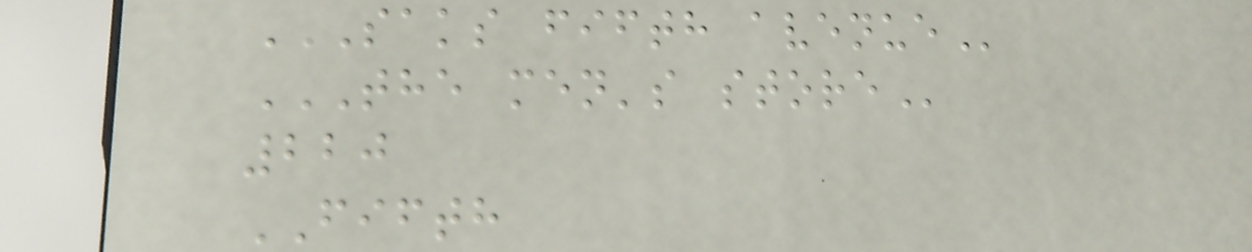SAKS FIFTH AVENUE
THE MEN'S STORE
220
FIFTH
